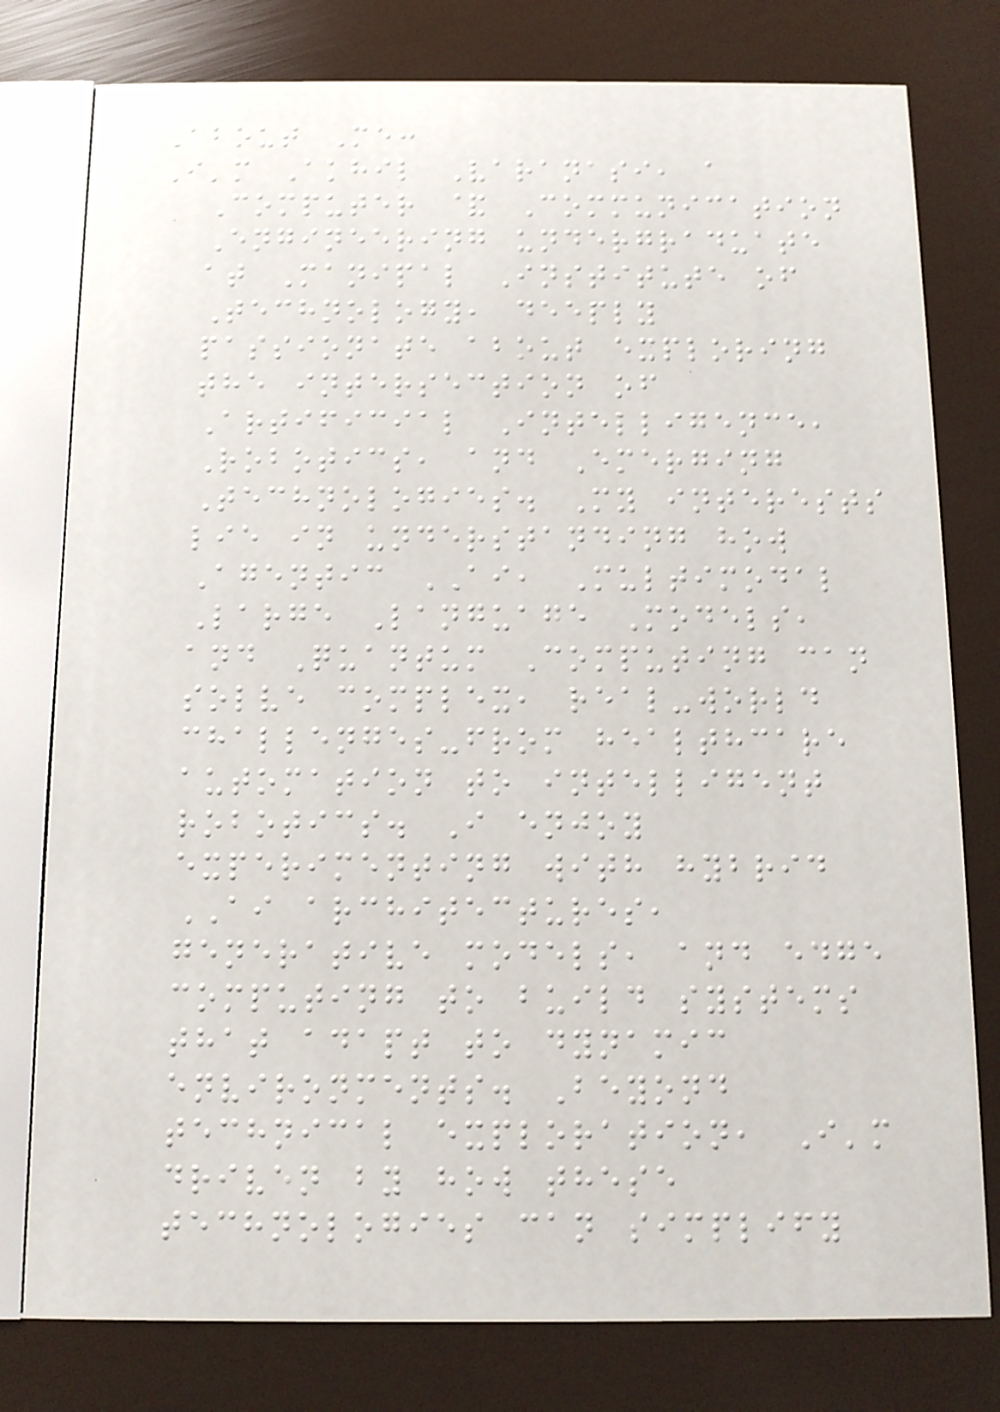About Me:
I'm Akhil Varanasi, a
Computer & Communication
Engineering undergraduate
at Manipal Institute of
Technology, deeply
passionate about exploring
the intersection of
Artificial Intelligence,
Robotics, and Emerging
Technologies. My interests
lie in understanding how
Agentic AI, Multimodal
Large Language Models,
and Quantum Computing can
solve complex, real-world
challenges-from healthcare
automation to intelligent
robotics. I enjoy
experimenting with hybrid
AI architectures,
generative models, and edge
computing to build systems
that adapt to dynamic
environments. Beyond
technical exploration, I'm
driven by how these
technologies can simplify
